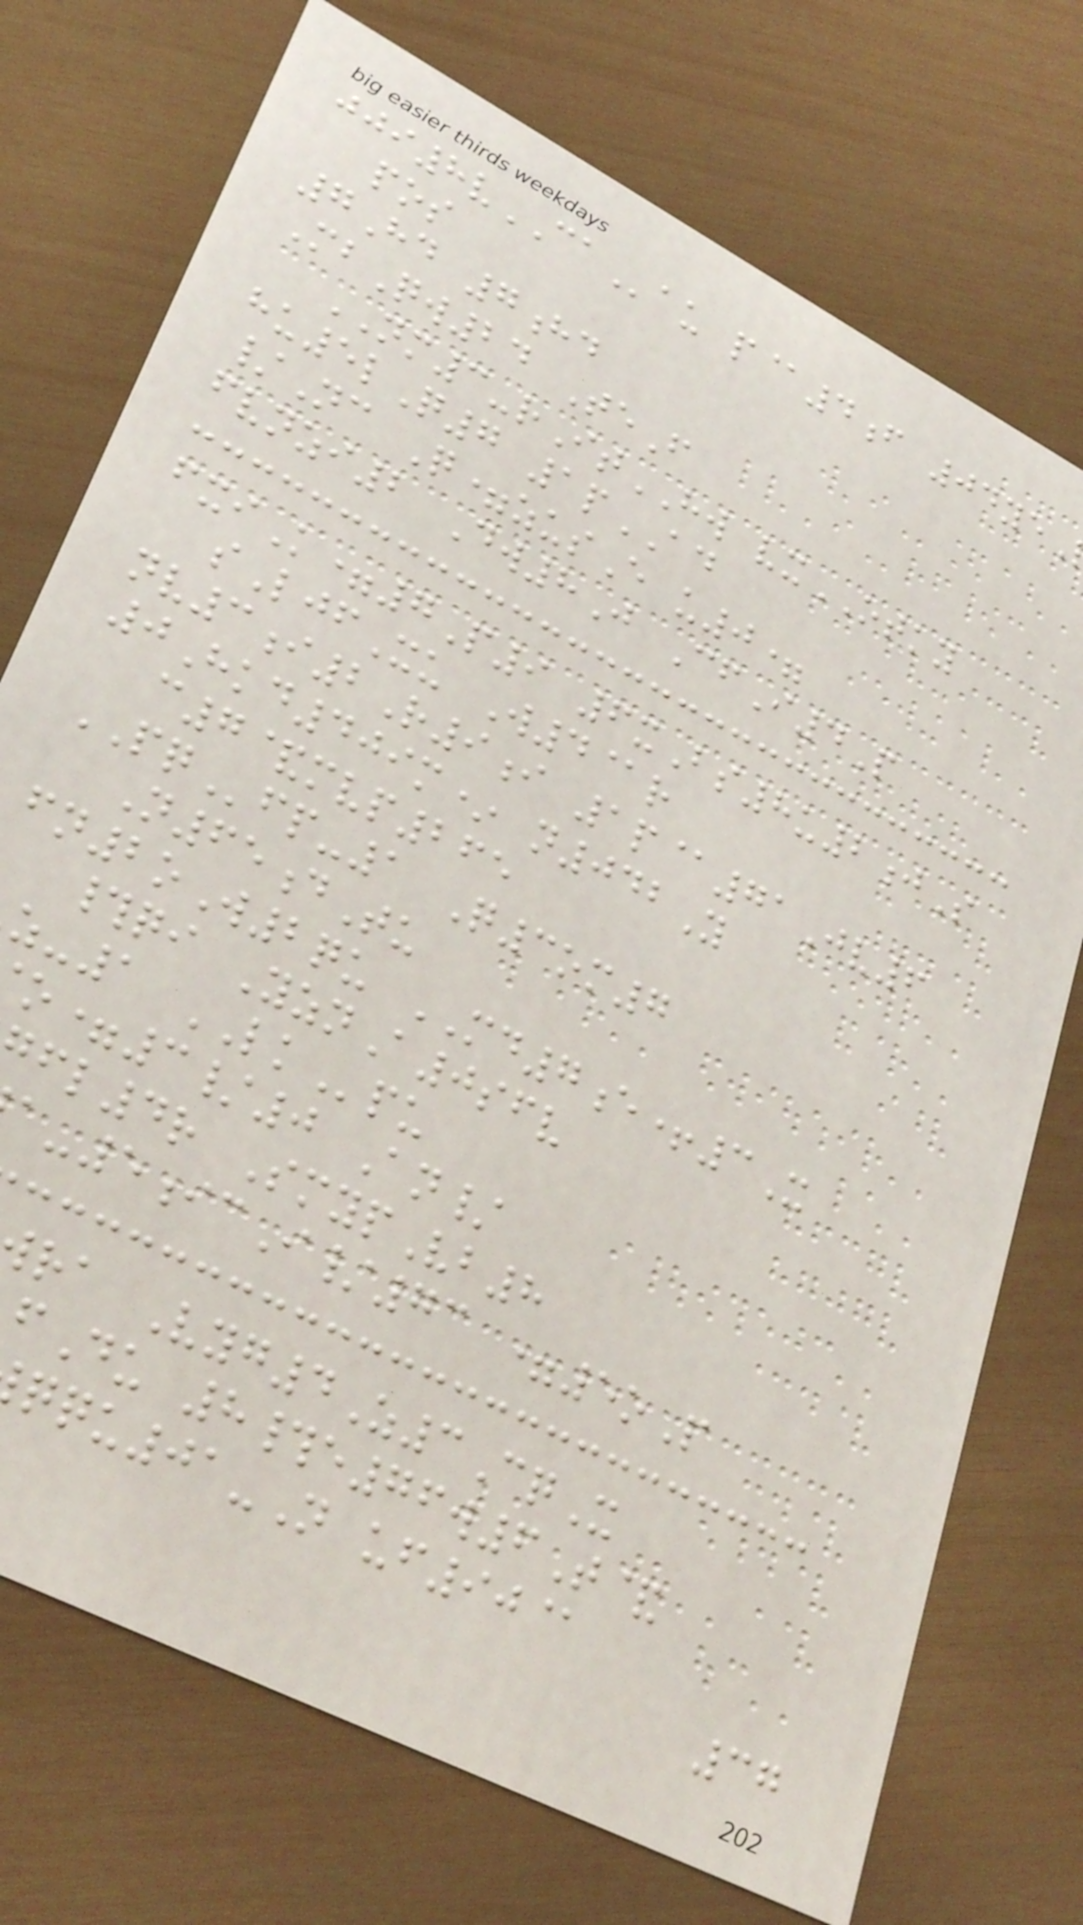jji8vCAau p@4f 04ye
pos
7Hd 7hd
MbQw24 TeF
NM3-rItHW vxOTKY
hu5lQ7 1pAD
/Nc Q=zusE u0=
fvnzi2 Dw8J CfI4P
fxiK=7P9 6xBs8u2jS
sLjfXu W4@r
nv3i2R9i 1p@71Jv6
0Hkd409m* n042Y
c7&mvp265
PQfp-1 Q3om7
N65dTu
fn2oW2qu MD7e+3X
#qi YznA0sfv
z-1 LKpu
o=3/0 An/
l4r SmypVb8
-5icI/73 =5oP
ra Vyg4Z3CqX
Du 8#e76w6T&
qqu01-N uf90@
37
